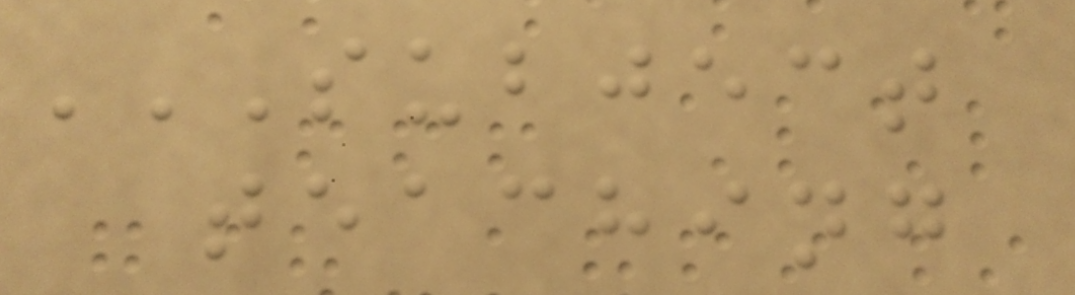SUBJECT
TEACHING
